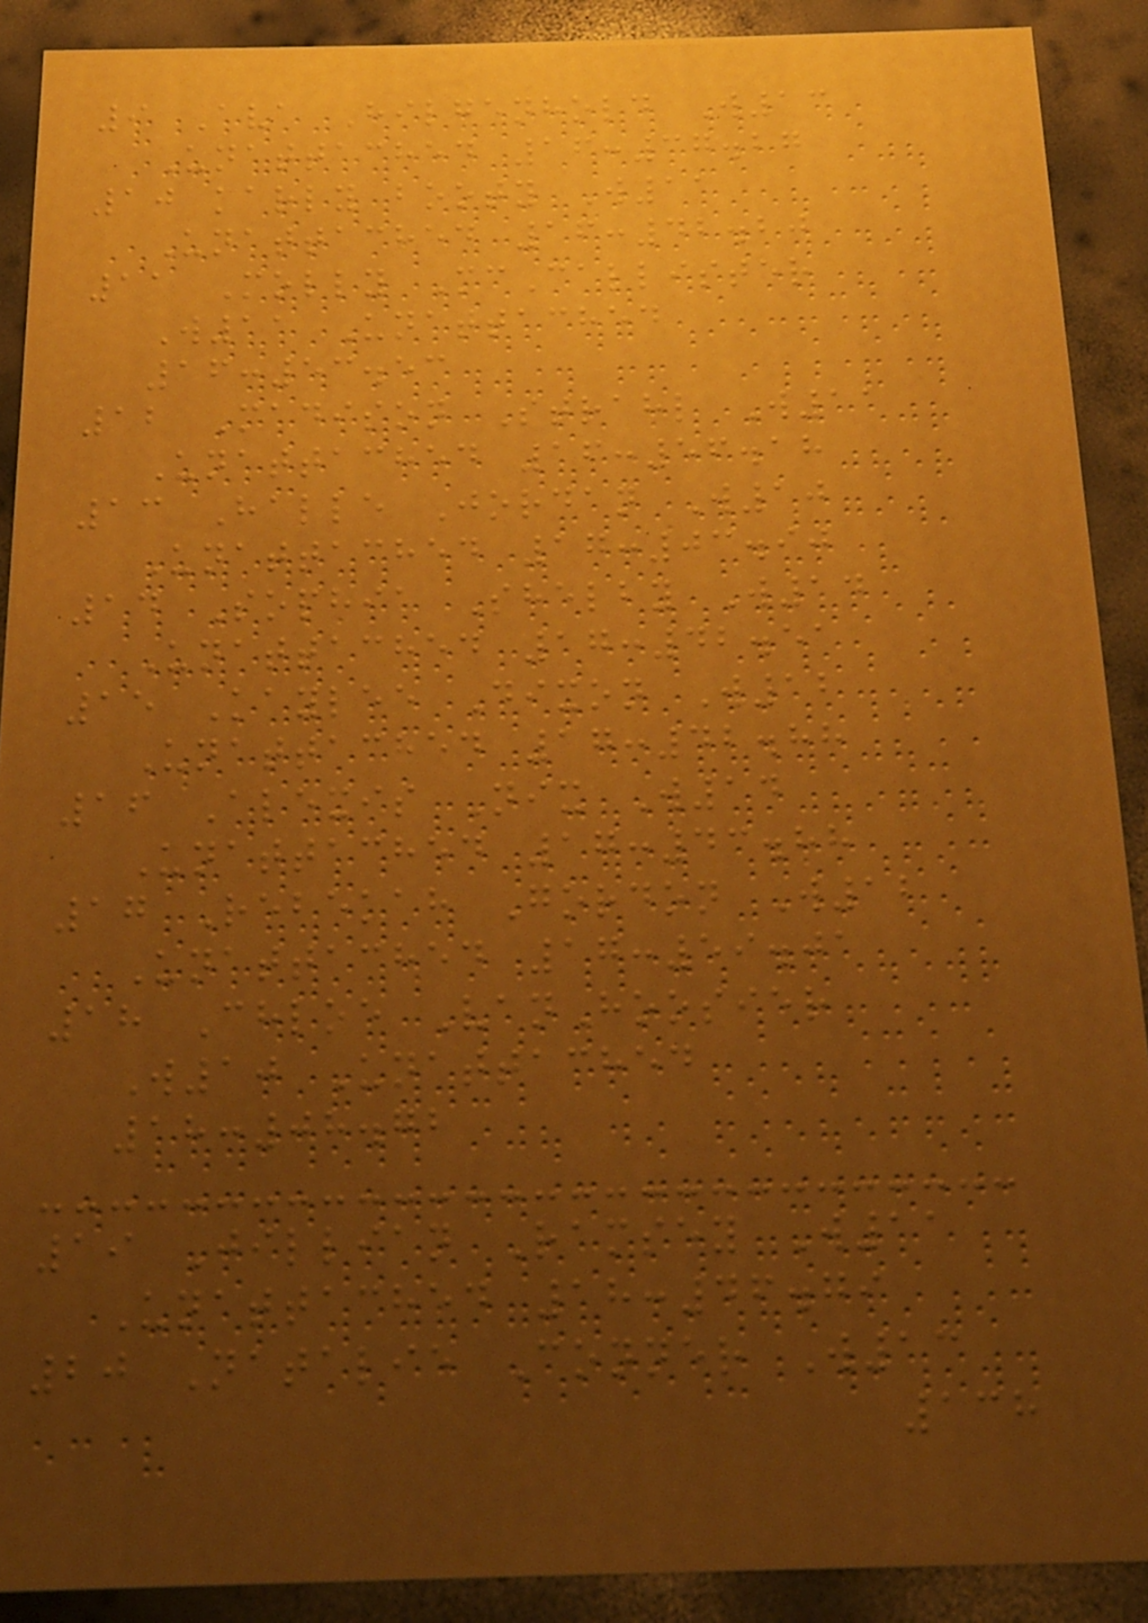9 Ava Hilgenhold W13
Unattached 16:37.27
10 karly booty W11
Unattached 16:42.20
11 Molly McCallister
W11 Unattached
16:53.53
12 Madison Strahl W11
Unattached 16:56.18
13 Halle Jordan W10
Unattached 17:03.90
14 Sophia Shelby W14
Unattached 17:42.51
15 Kaylee Dixon W12
Unattached 17:42.88
16 Alexis Nix W14
Unattached 17:43.88
17 Rebekah Gordon W12
Unattached 17:59.01
18 Chloe VanHoosier
W10 Unattached
18:08.72
19 Jillian Ramsey W11
Unattached 18:46.79
20 Natalie Conner W13
138
